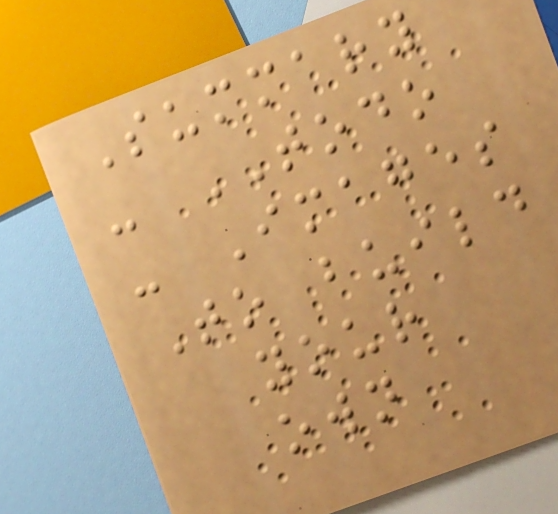Summary
- TODO
- Images
To build
your
own
